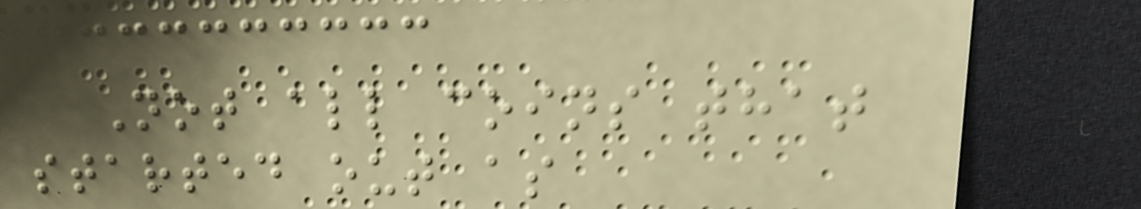Not all coins that
started out as
